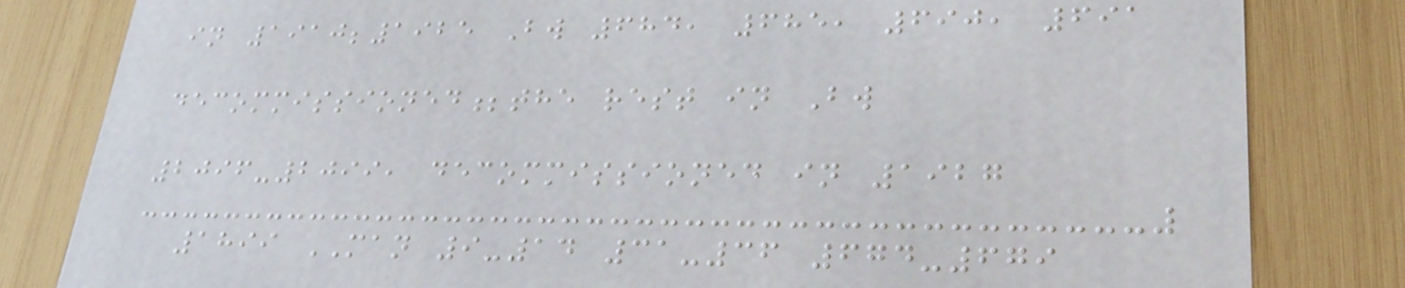in 1910;1925 Bw 684, 685, 690, 691
decommissioned;the rest in Bw
2096-2099, decommissioned in 1927
1899 MAN 9-14 31-36 674-679
